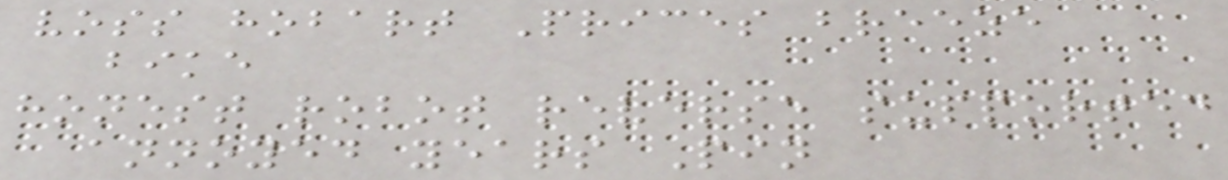voss hobart Prices breeze
bike
honest robot reverse supported
annoyed years Pin
